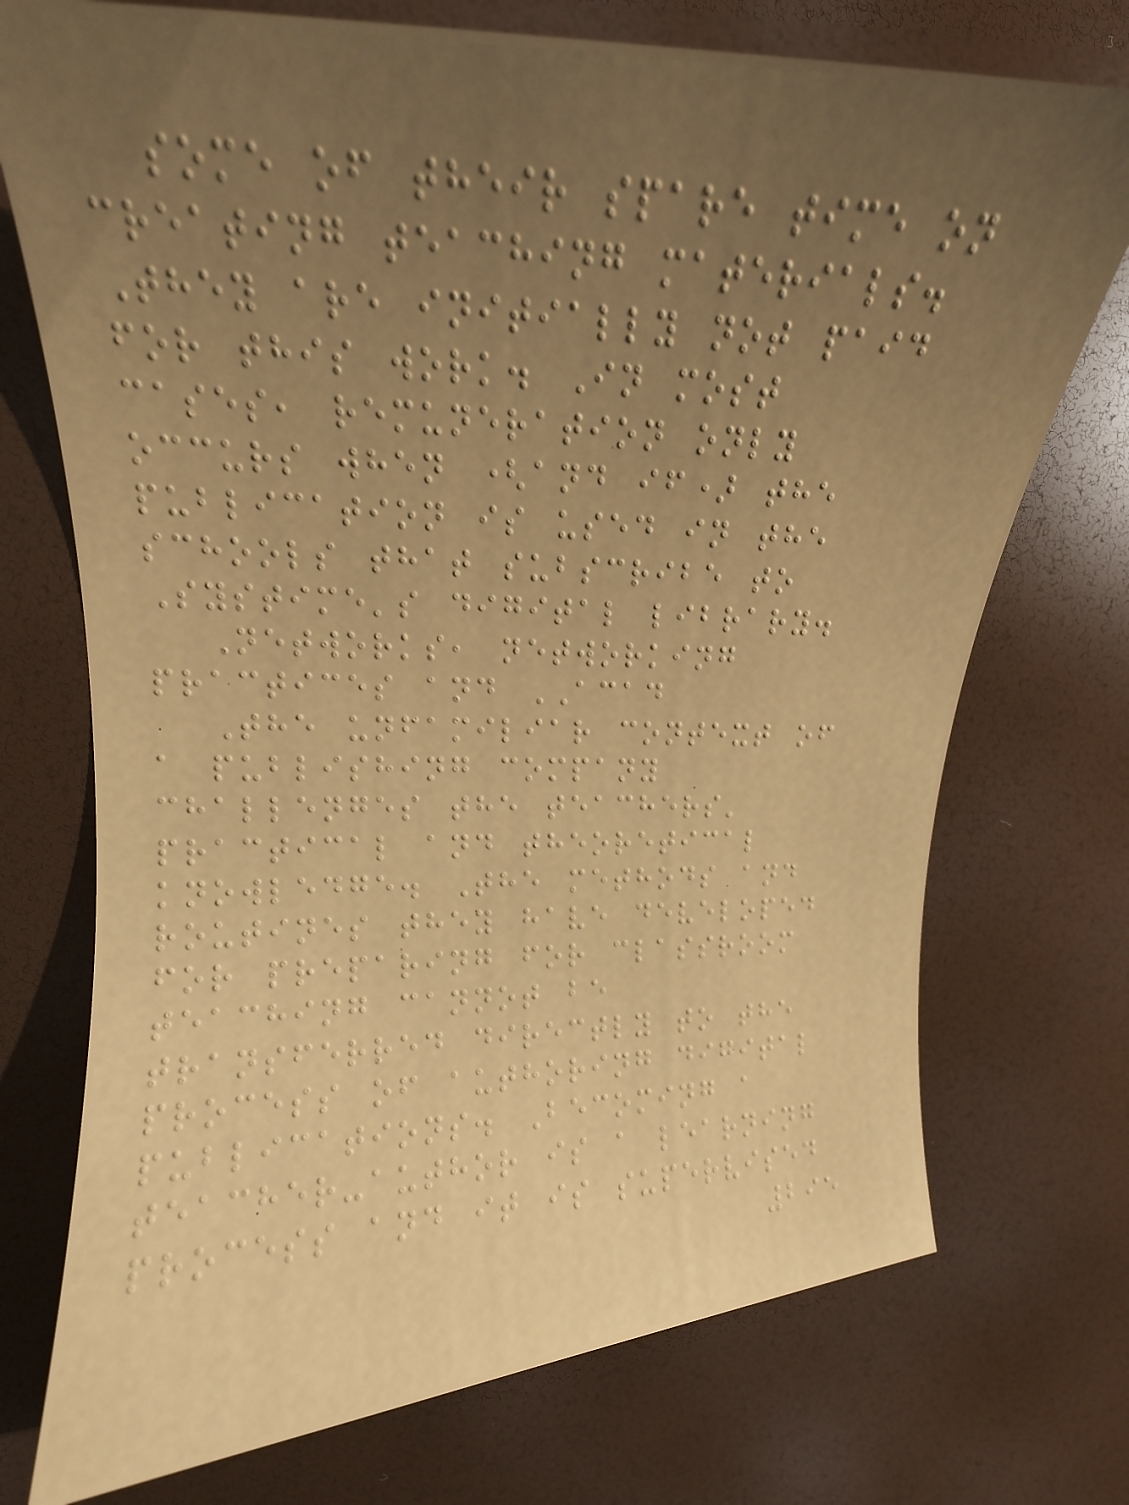some of their spare time on
creating teaching materials.
They are initially not paid
for this work. In most
cases, remuneration only
occurs when (and if) the
publication is used in the
schools that subscribe to
Systime's digital library.
Networks, networking
practices and ACAD
The unfamiliar context of
a publishing company
challenges the teachers'
practical and theoretical
knowledge. The methods and
routines they have developed
for preparing for classroom
teaching cannot be
transferred directly to the
process of authoring digital
publications. Becoming a
teacher-author is a learning
process and it is supervised
295
